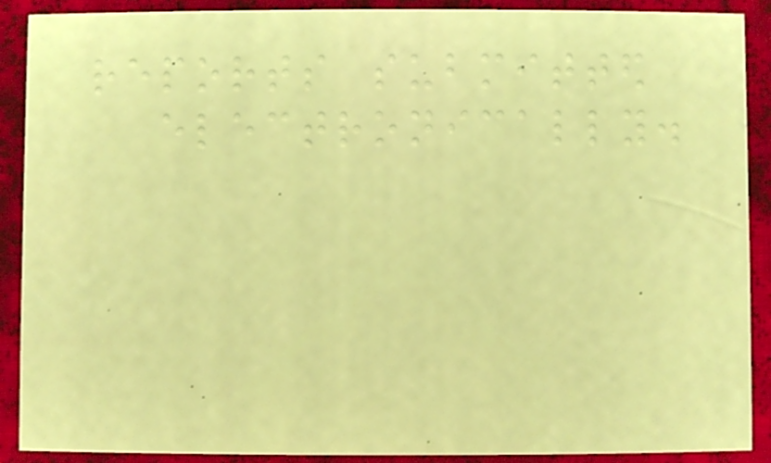reports submitted
electronically.
